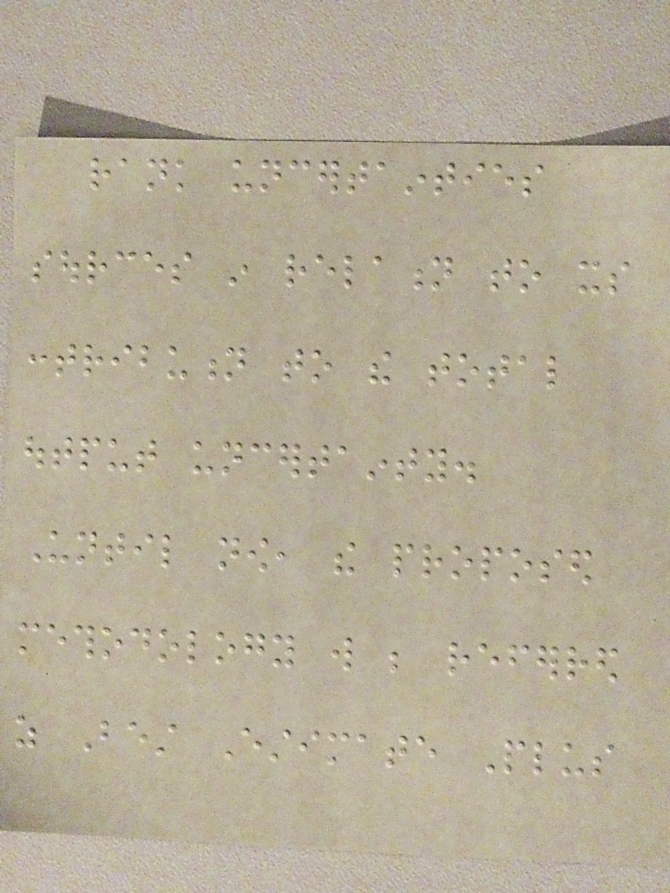rank uncertainties
sources in relation to its
contribution to the total
output uncertainty.
Until now, the proposed
methodology will be referred
as Best Estimate Plus
